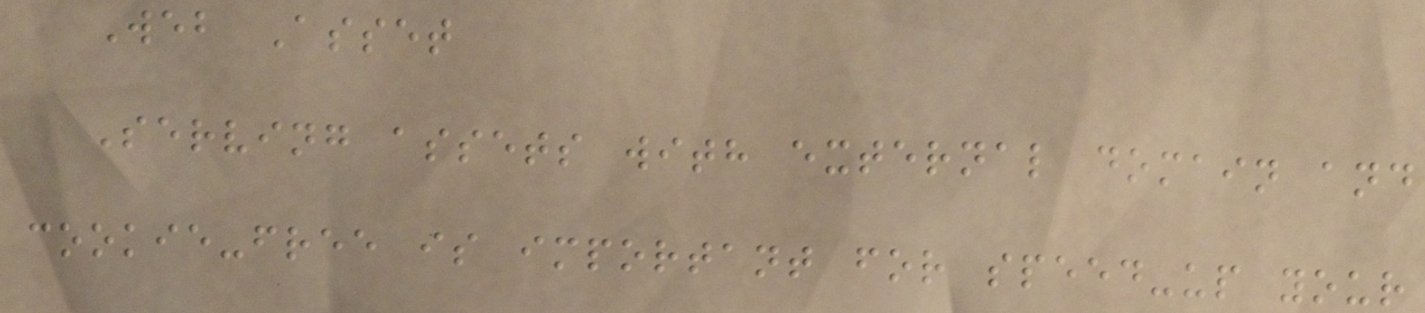Web Asset
Serving assets with external domain and
cookie-free is important for speed-up your
